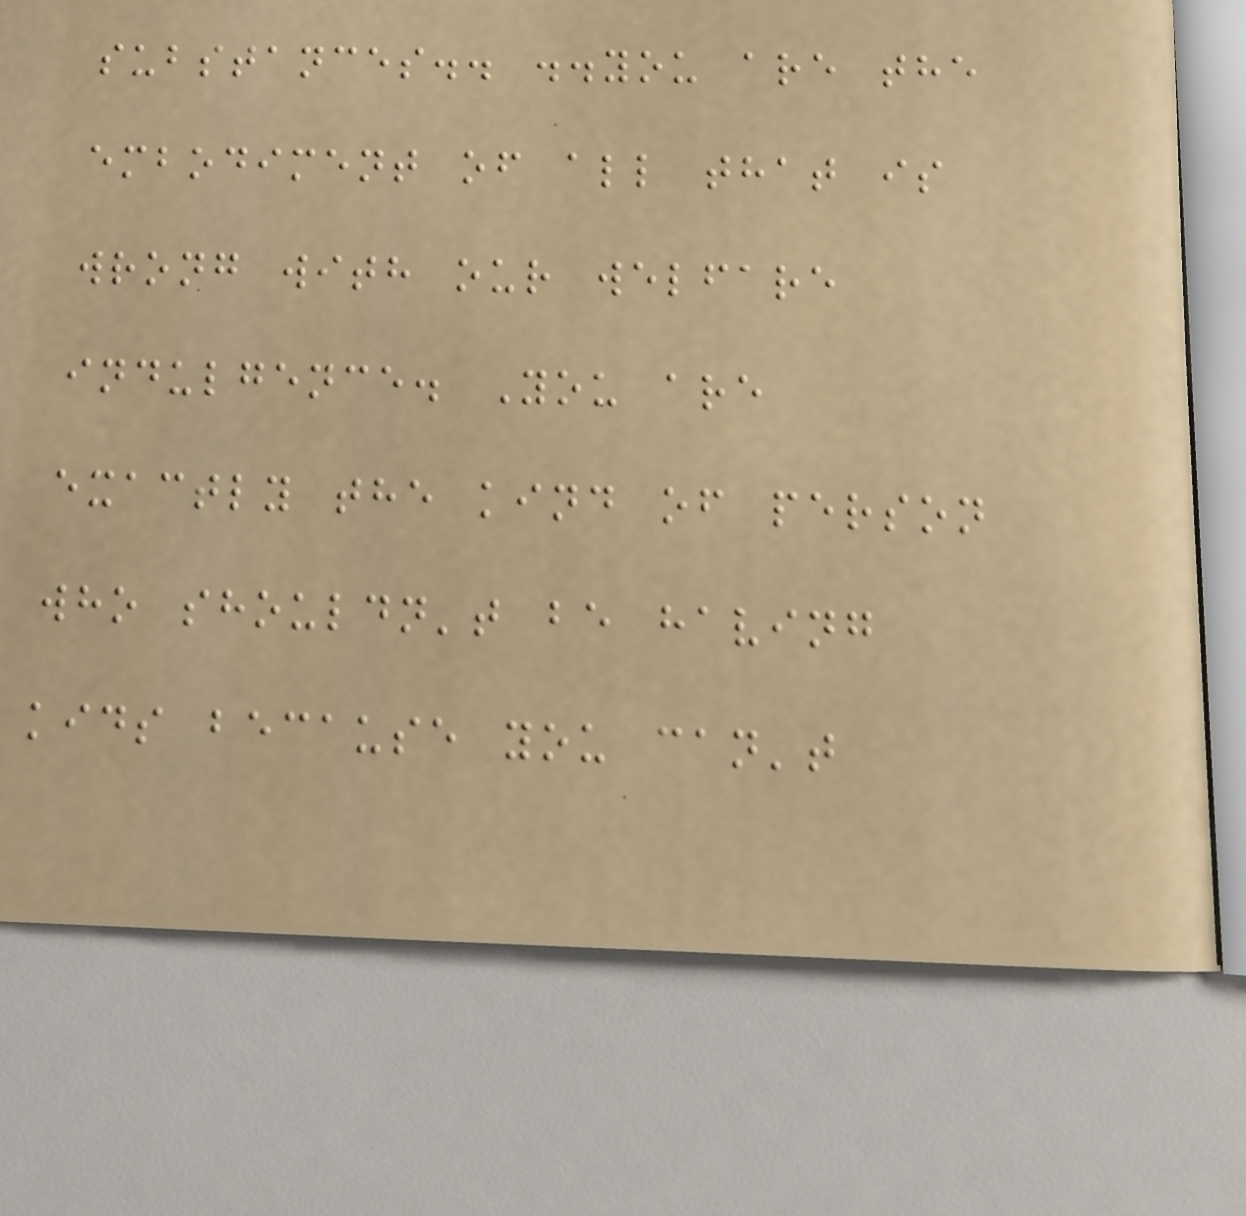substances.. ..you are the
embodiment of all that is
wrong with our welfare
indulgence. You are
exactly the kind of person
who shouldn't be having
kids because you can't
